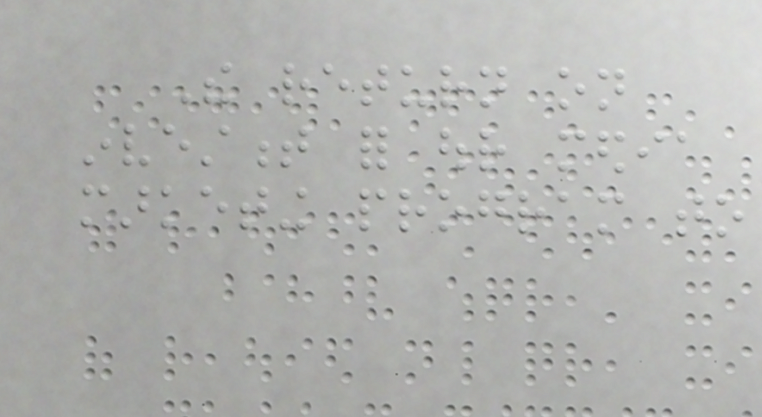The return on
investment for our media
marketing program to
